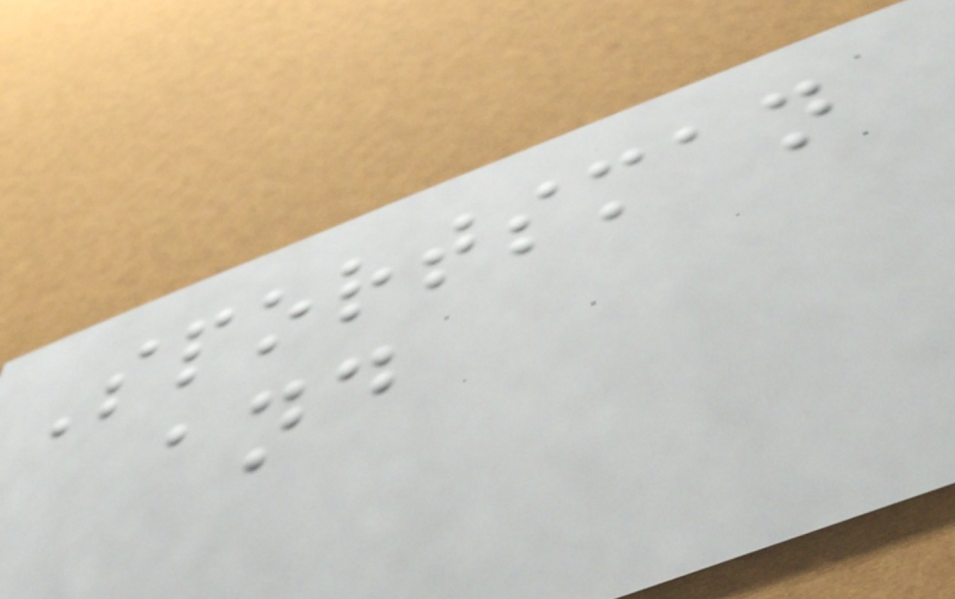Sportsman
and
